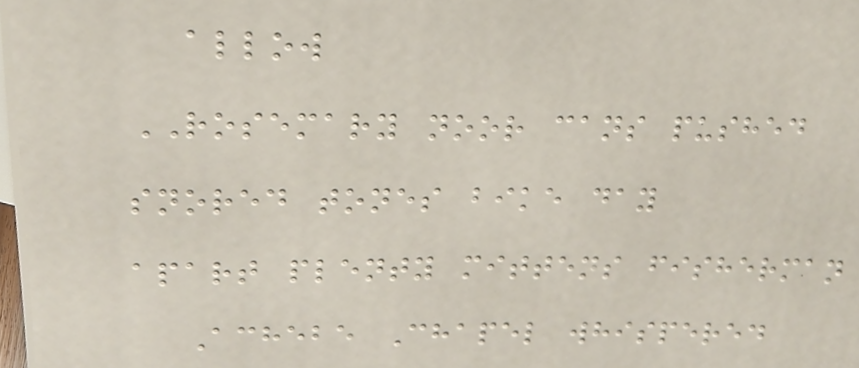allow
ROSEMARY noor cans pushed
snored tones bike day
apart plenty mittens fisherman
Achebe Chapel whispered
